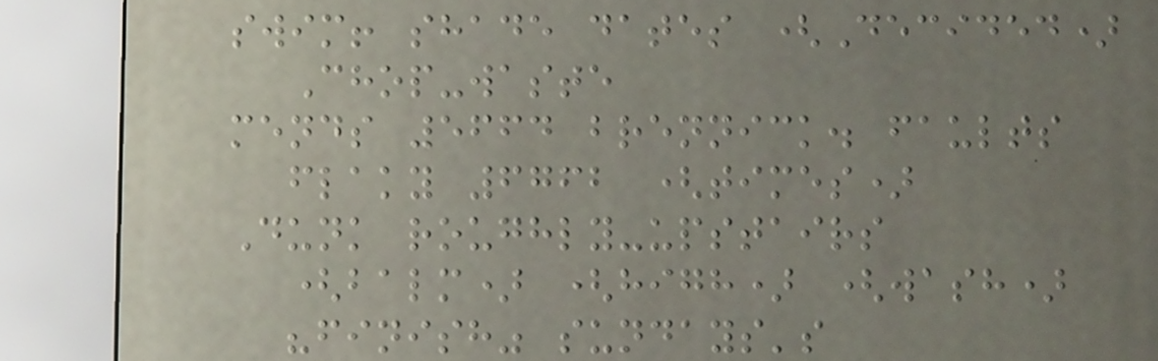swim! shade dates (Decided)
Chop-waste
mends 5664 brennick. faults
flaky 6762 (times)
Dunk roughly-upstairs
(balm) (high) (wash)
"finish" sundays's
